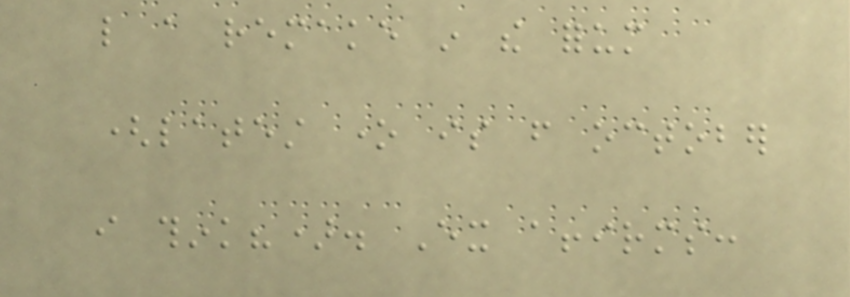like a remake in the forum
(latest one is from october
i think?). Ex affirms:
